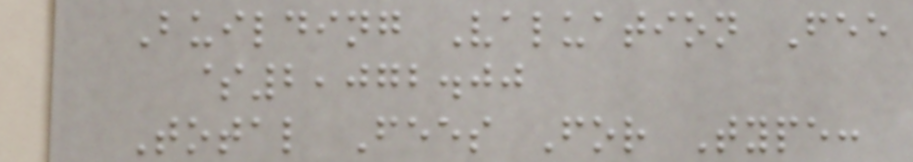Building Valuation Fee
$2,072.00
Total Fees For Type:
